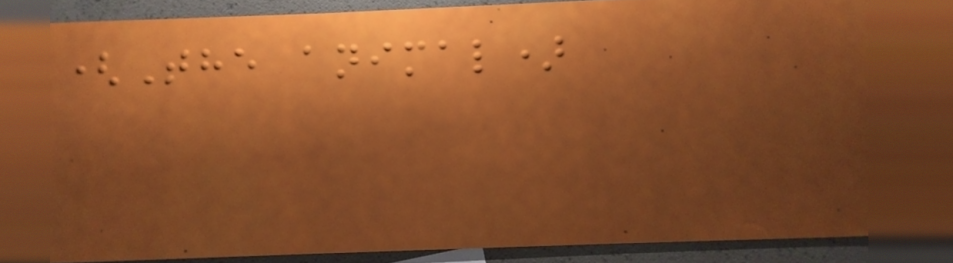(The animal)
